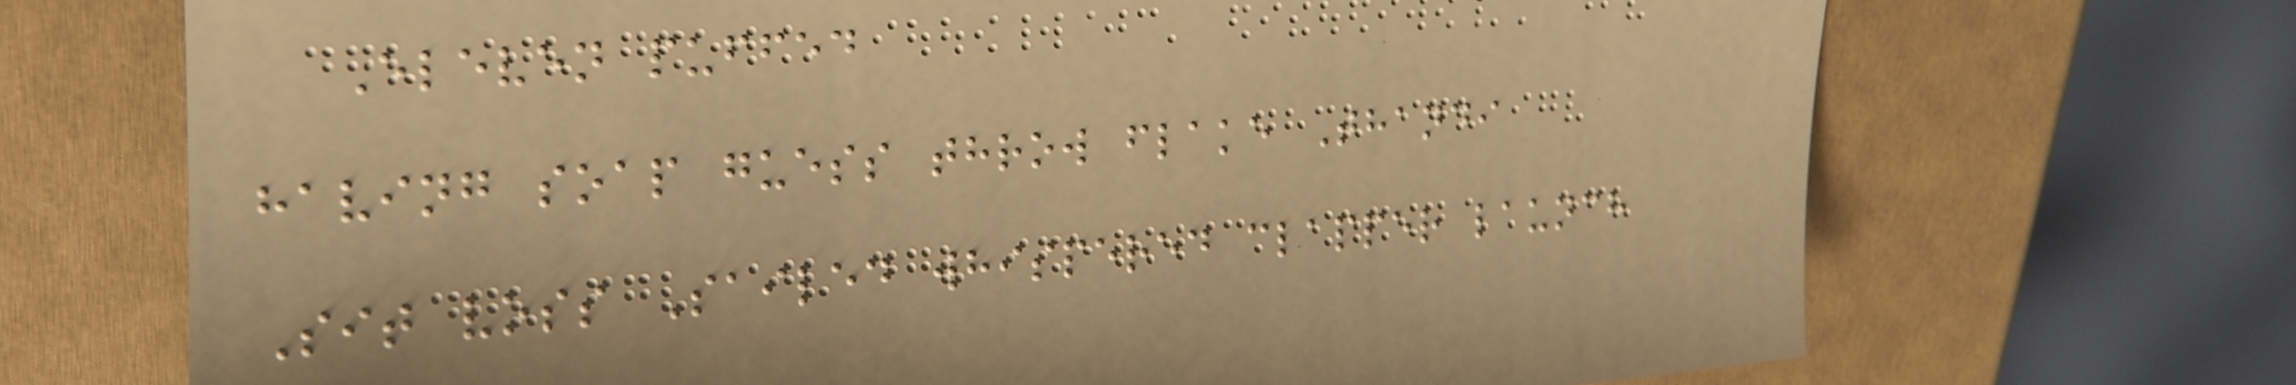Eleven puffed
having soap guess throw flake Thandi
Sit voss Sailed whispered clapper launch
